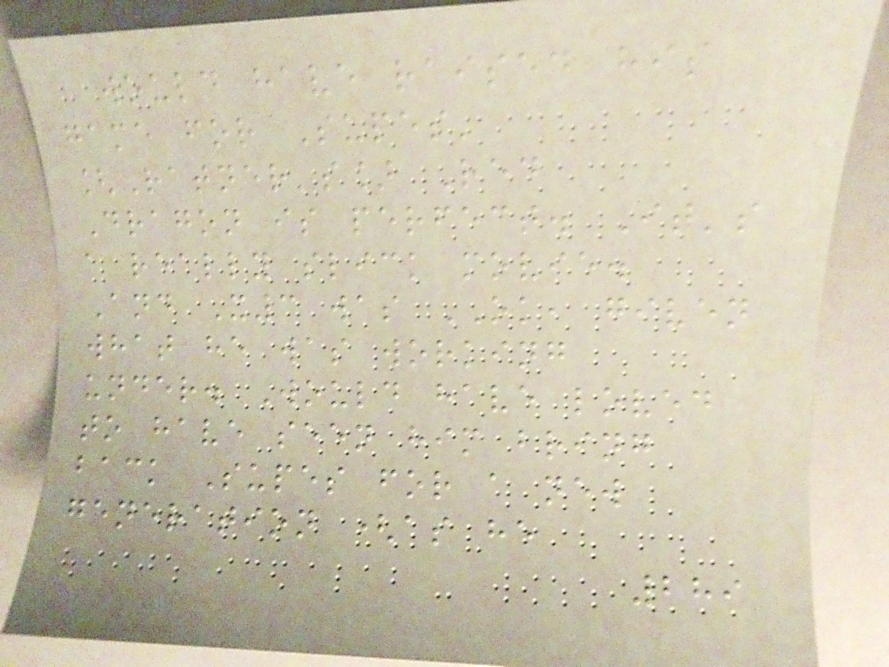would have raised his
game for Supes'
[Ratner's] Red
Dragon is perfect. It's
a really slick movie.
And X3 was OK, given
what he was working
under. Would have loved
to have seen him bring
back Supes for a new
generation (as he
289
